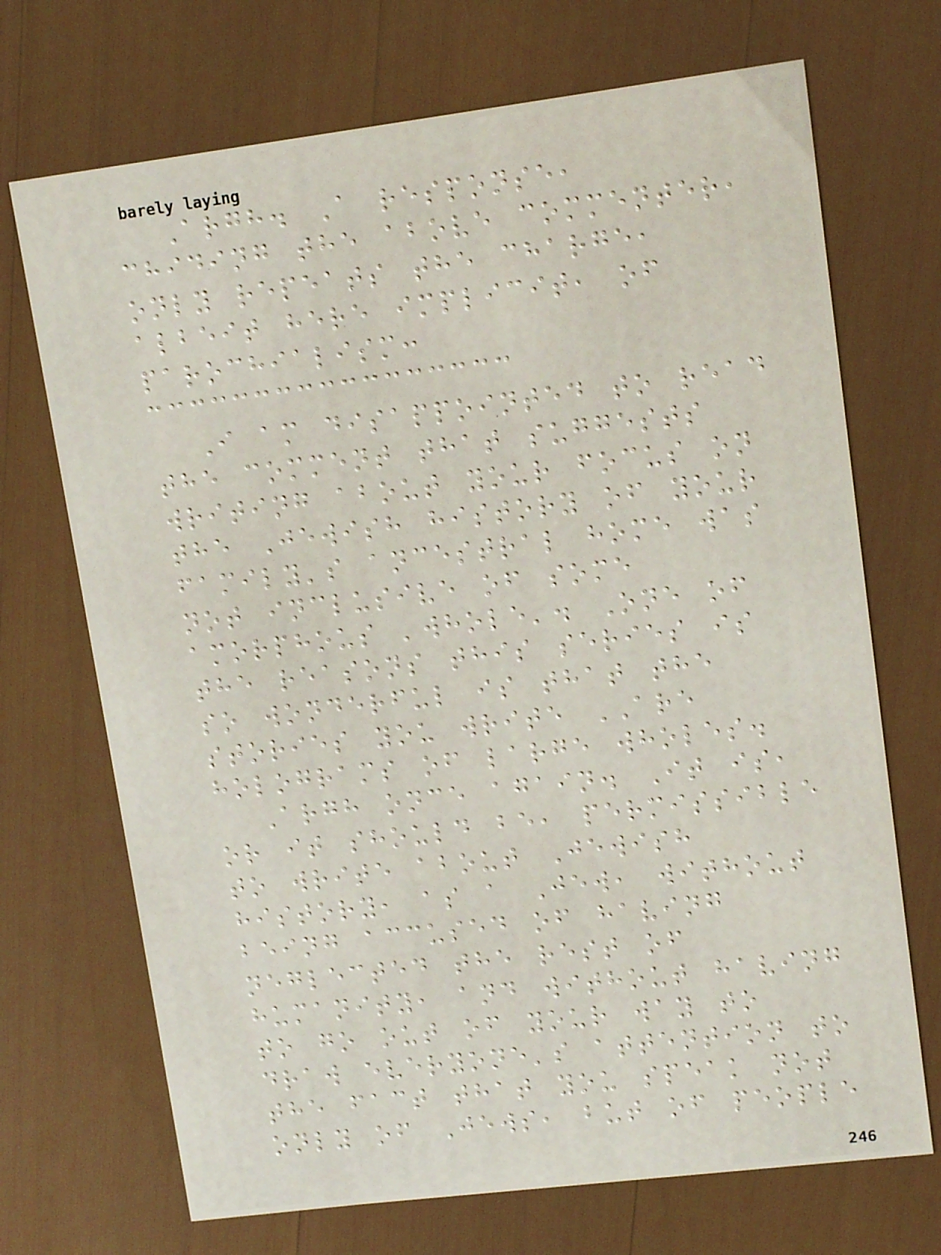Argh. A response,
chiding the above commenter,
only repeats the charge,
albeit here implicit, of
parochialism:
I am disappointed to read
the comment that suggests
writing about your focus on
the Jewish history of your
family's ancestral home was
not inclusive of some
amorphous 'whole'. One of
the reasons this series is
so wonderful is that the
stories you write ARE
holograms of large wholes.
Argh once again. It is,
or it should be, permissible
to write about Jewish
history, as a Jew, without
being accused of having
neglected the rest of
humanity, and without having
to go out of your way to
draw everyone's attention to
the fact that you speak not
only of Jews, but of people
